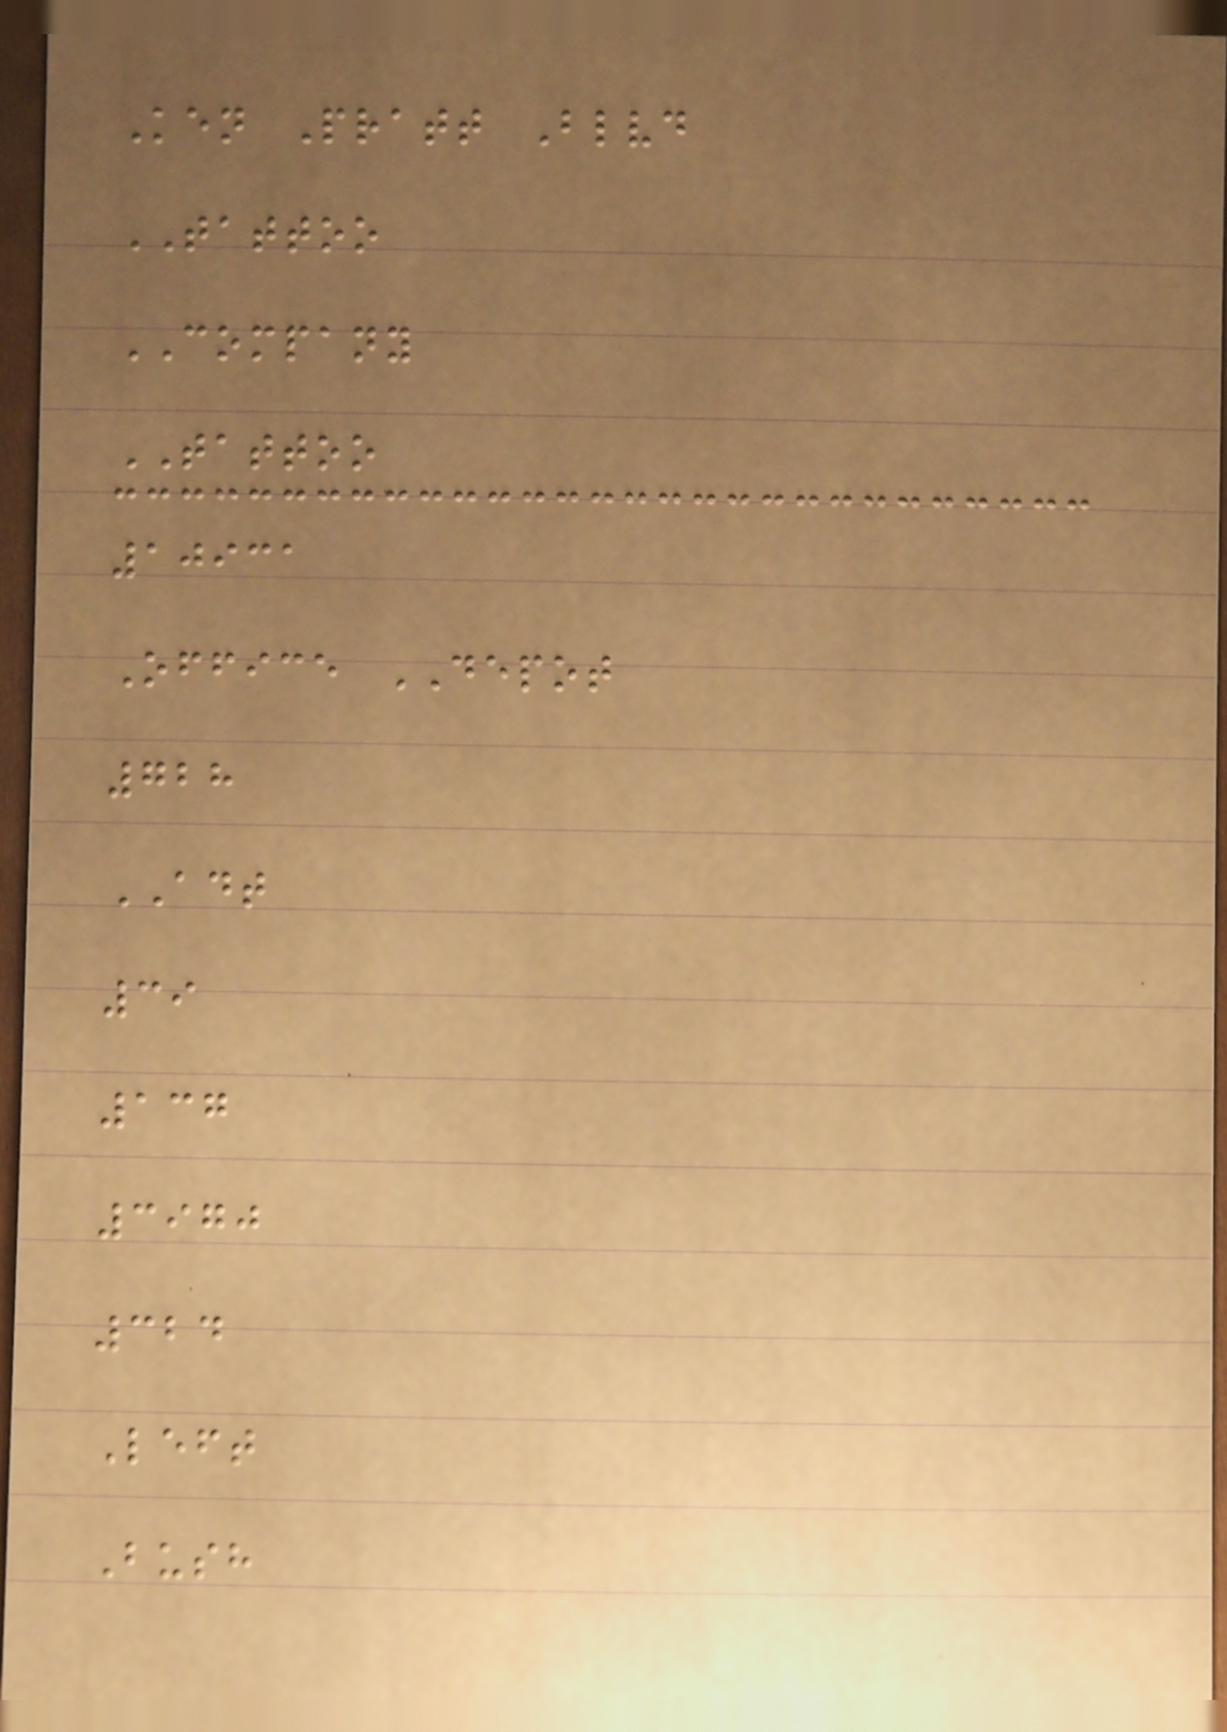Ken Pratt Blvd
TATTOO
COMPANY
TATTOO
10931
Office DEPOT
728
ADT
39
137
3970
324
Left
Bush
